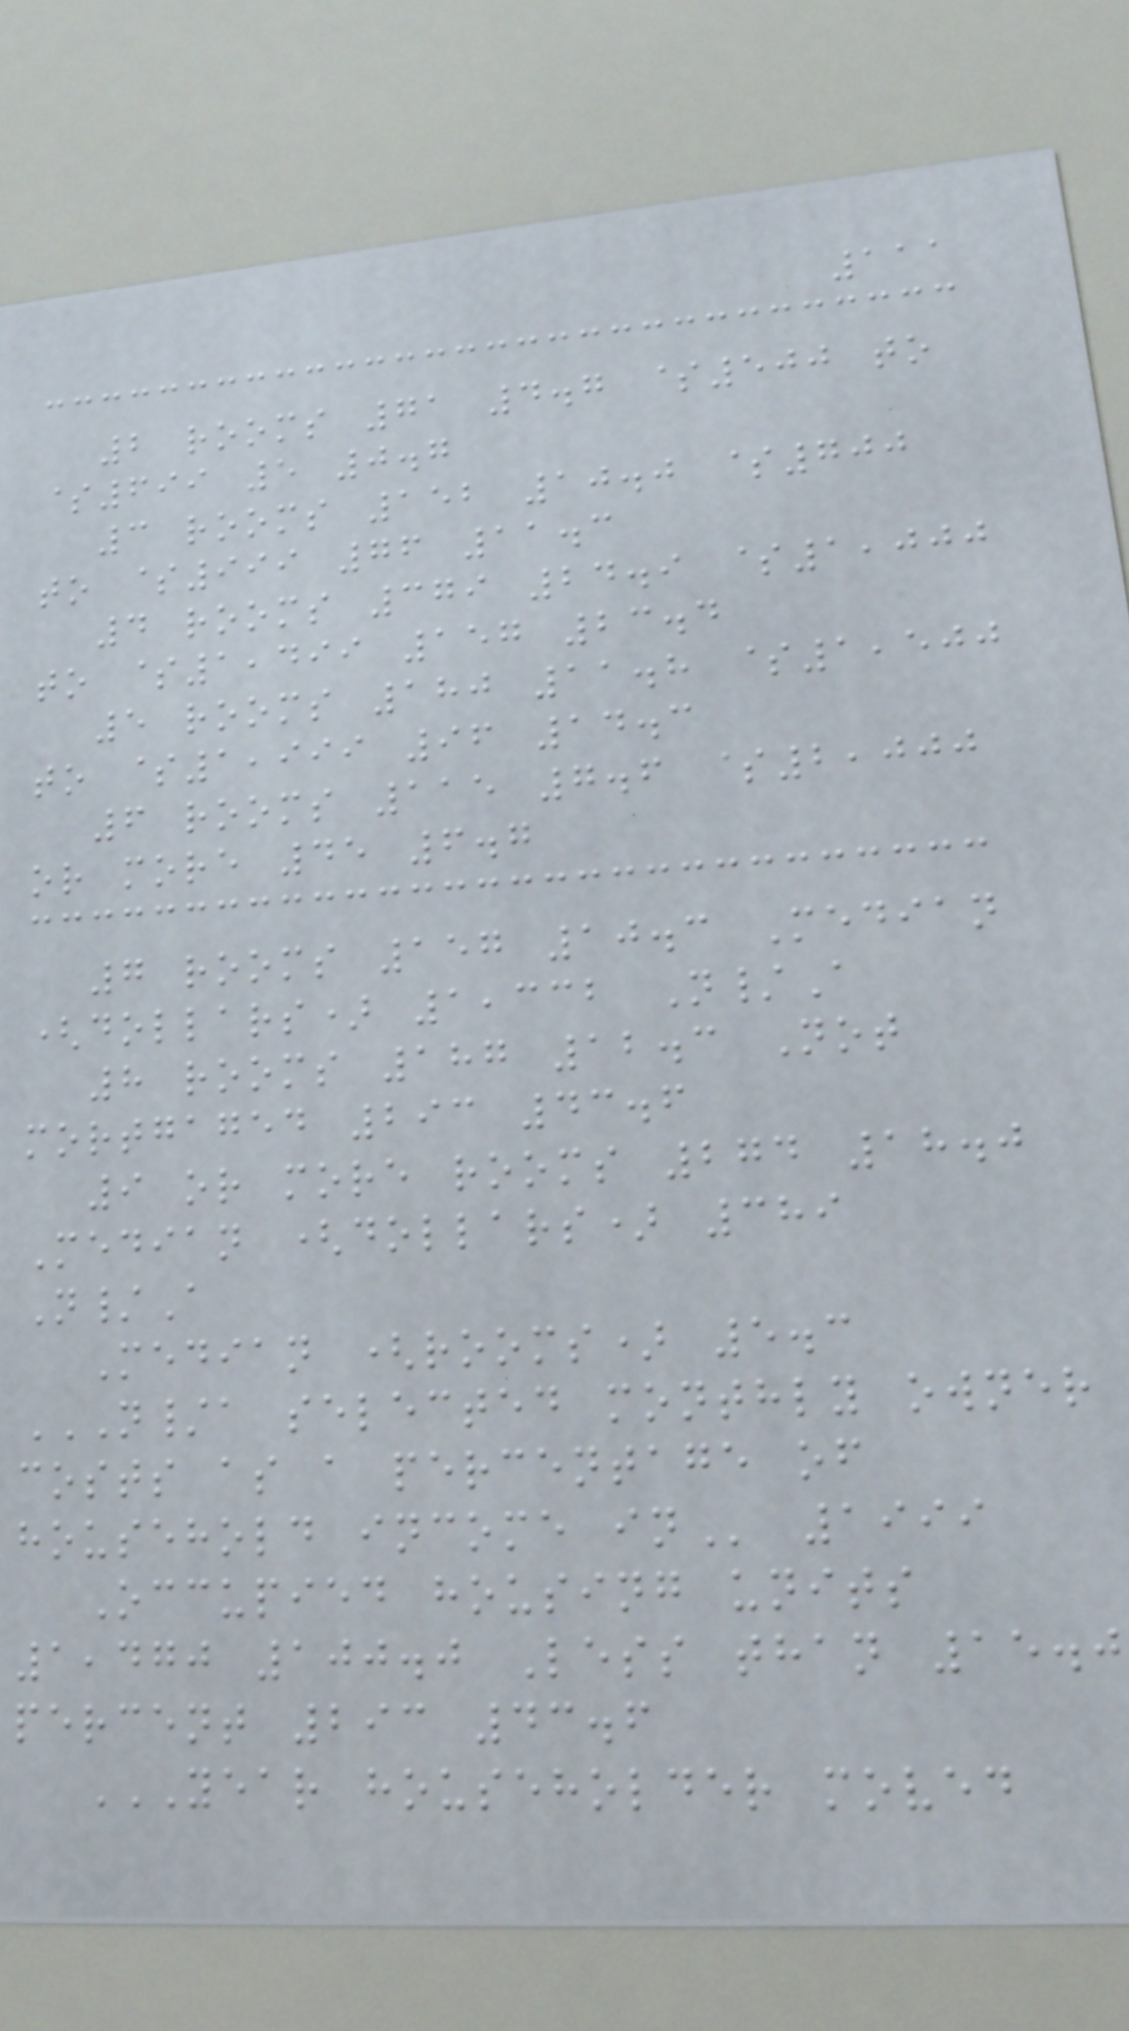111
2 rooms 71 4.7 $500 to
$699 5 0.7
3 rooms 152 10.0 $700
to $999 76 11.3
4 rooms 379 24.9 $1,000
to $1,499 157 23.4
5 rooms 180 11.8 $1,500
to $1,999 96 14.3
6 rooms 115 7.6 $2,000
or more 45 6.7
7 rooms 157 10.3 Median
(dollars) 1,332 N/A
8 rooms 187 12.3 Not
mortgaged 293 43.6
9 or more rooms 274 18.0
Median (dollars) 389
N/A
Median (rooms) 5.3
N/A SELECTED MONTHLY OWNER
COSTS AS A PERCENTAGE OF
HOUSEHOLD INCOME IN 1999
Occupied housing units
1,470 100.0 Less than 15.0
percent 293 43.6
YEAR HOUSEHOLDER MOVED
